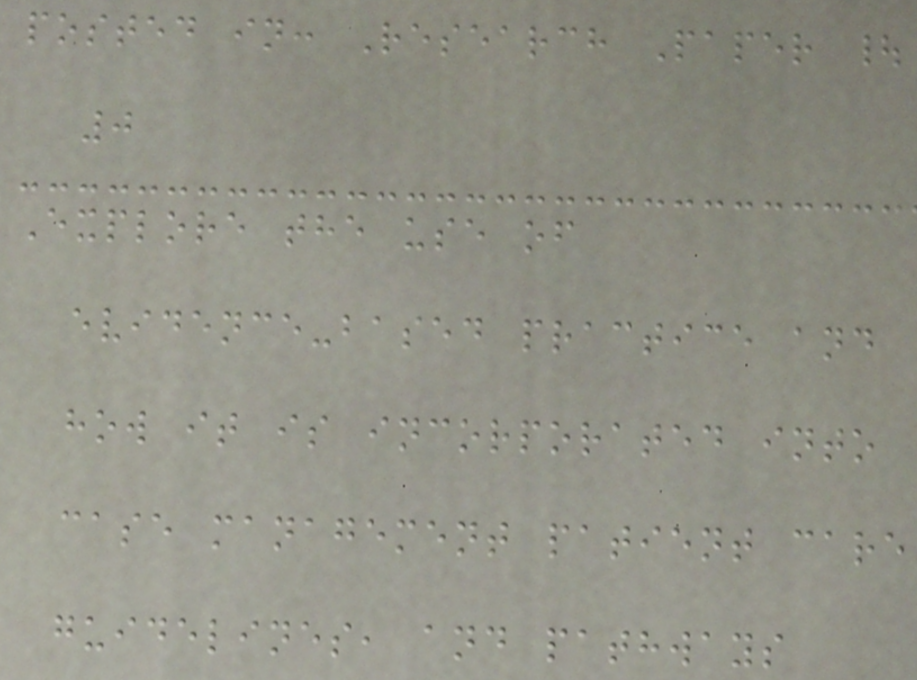posted in: Research Paper |
0
Explore the use of
evidence-based practice and
how it is incorporated into
case management patient care
guidelines, and pathways
